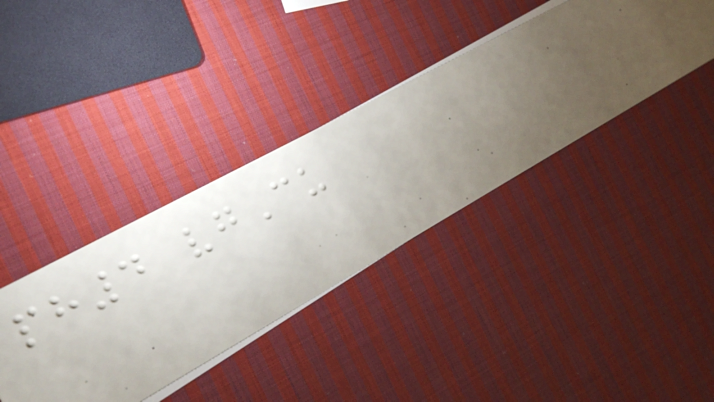ph4 vgCu
